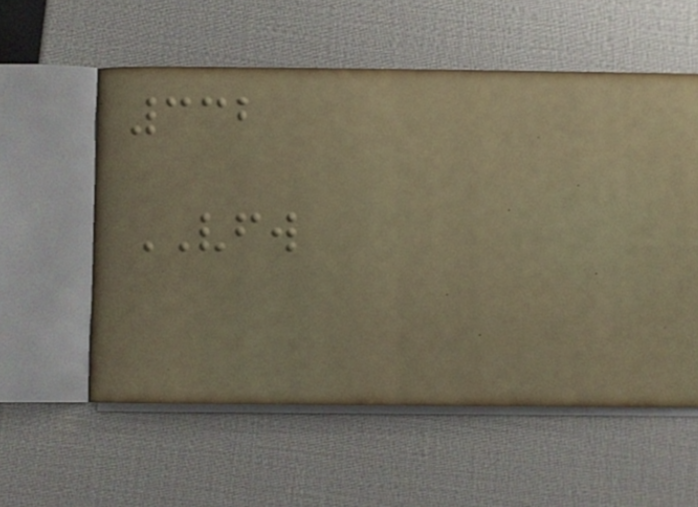332
VFW
